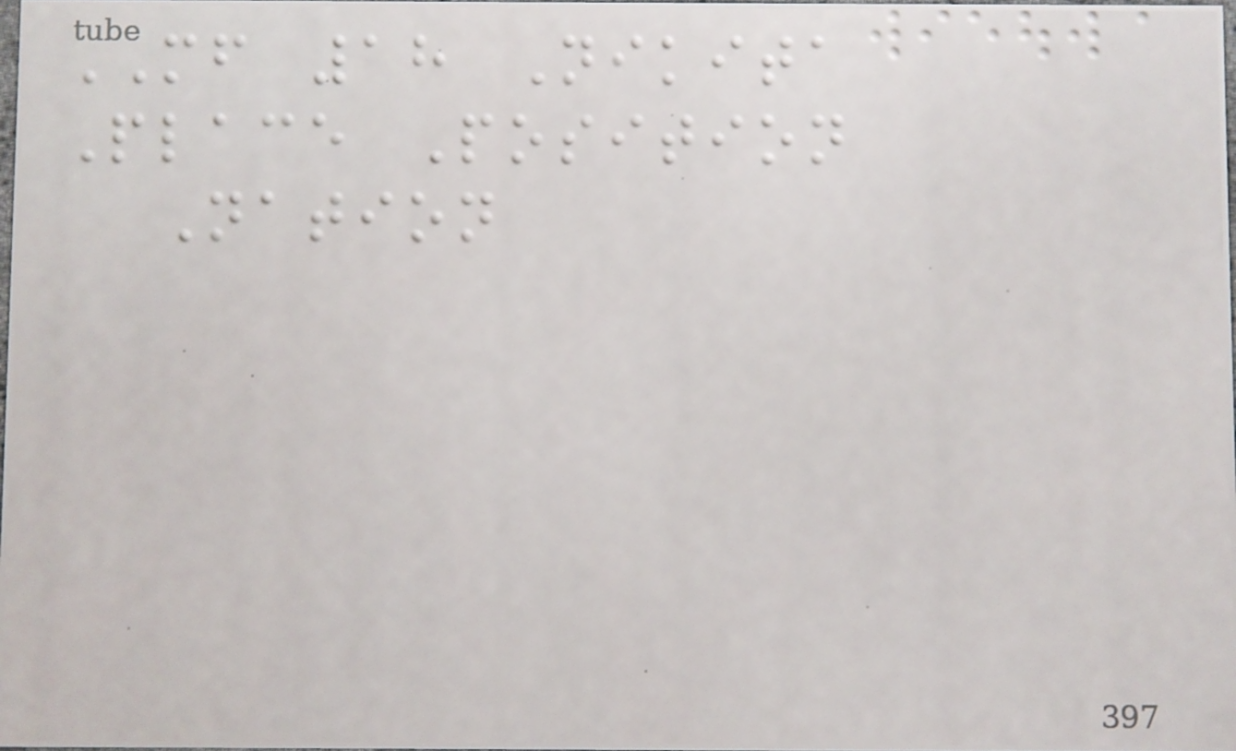MF 18 Nikita
Place Position
Nation
